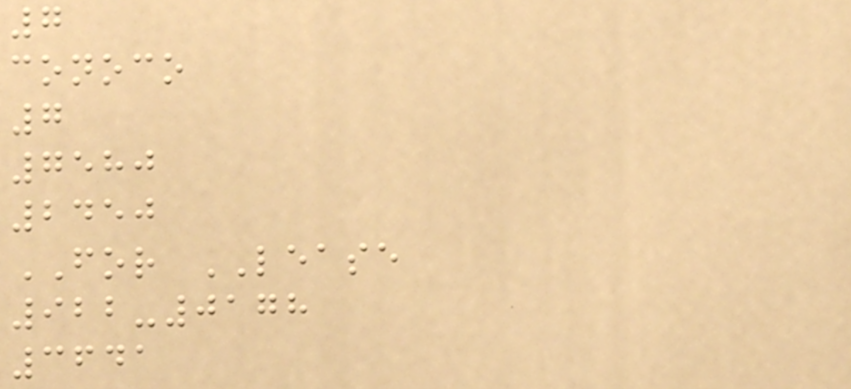7
conoco
7
7580
2450
FOR LEASE
922-0178
3641
